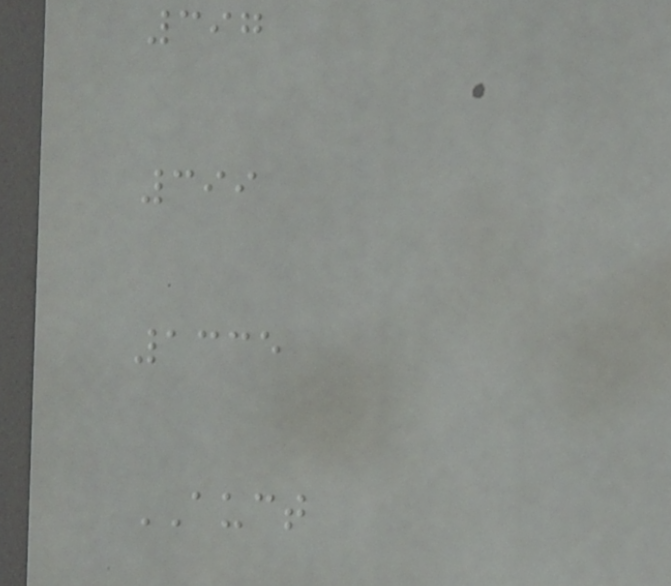397
399
1335
AUCT
